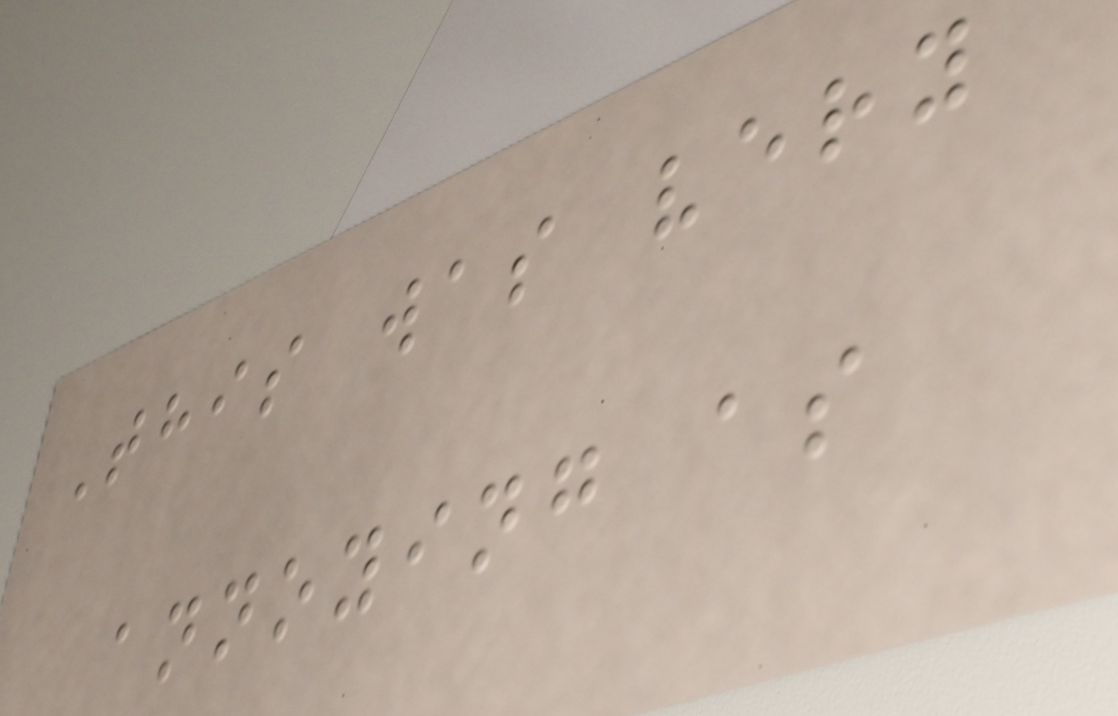This was very
annoying as
